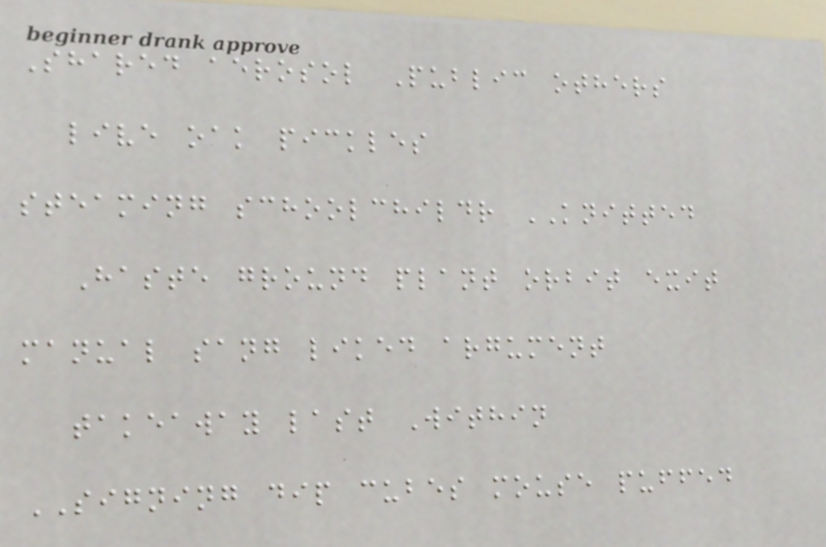Shared aerosol Public others
live oak pickles
steaming schoolchildr KNITTED
Haste ground plant orbit exit
manual sang liked argument
takeaway last Within
SIGNING dip cubes mouse puffed
